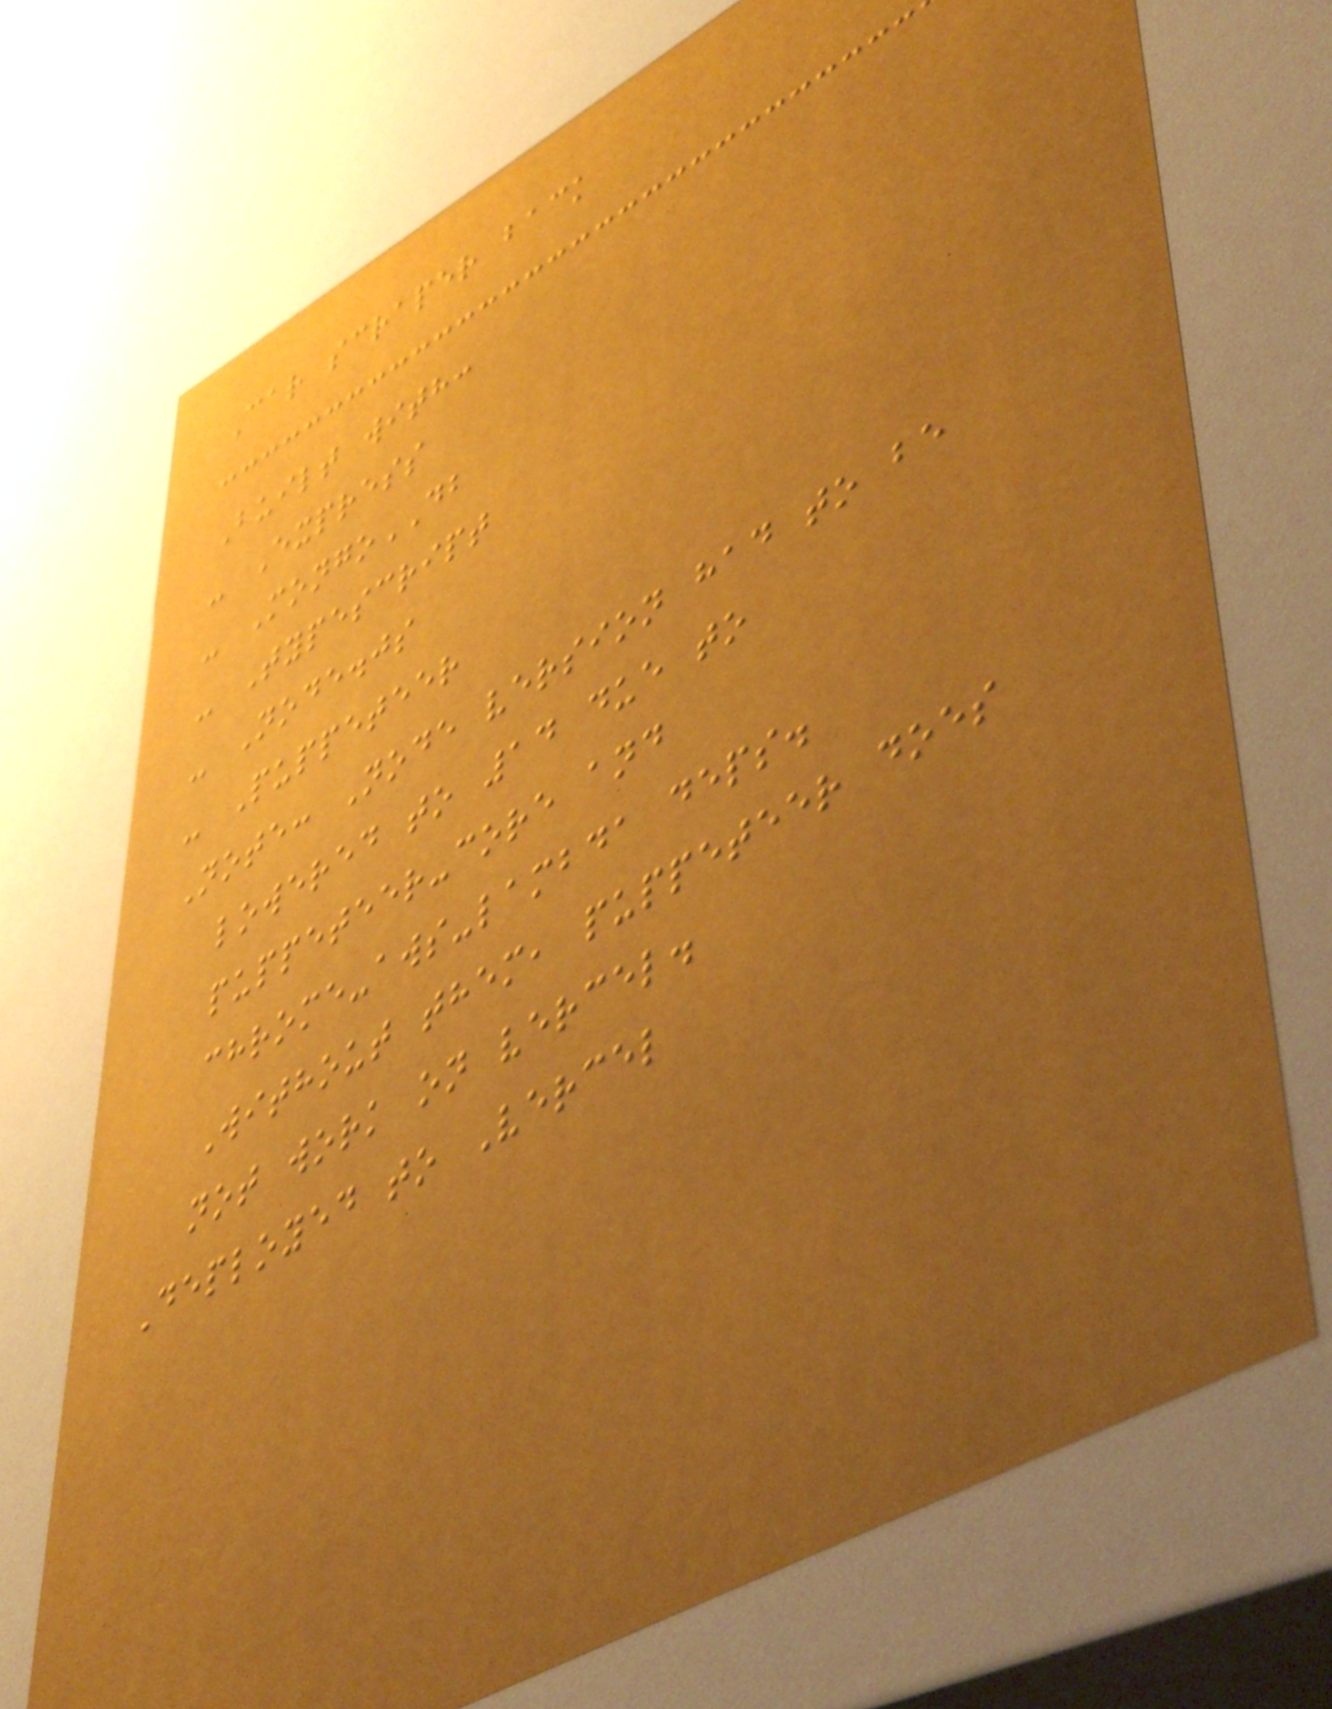Car scraper back
Built with:
- Express
- MongoDB
- Typescript
- Node.js
- Puppeteer
Note: Node version had to be
lowered to 14 due to
puppeteer-core and
chrome-aws-lambda deps.
Without them, puppeteer does
not work on vercel.
Deployed to Vercel
